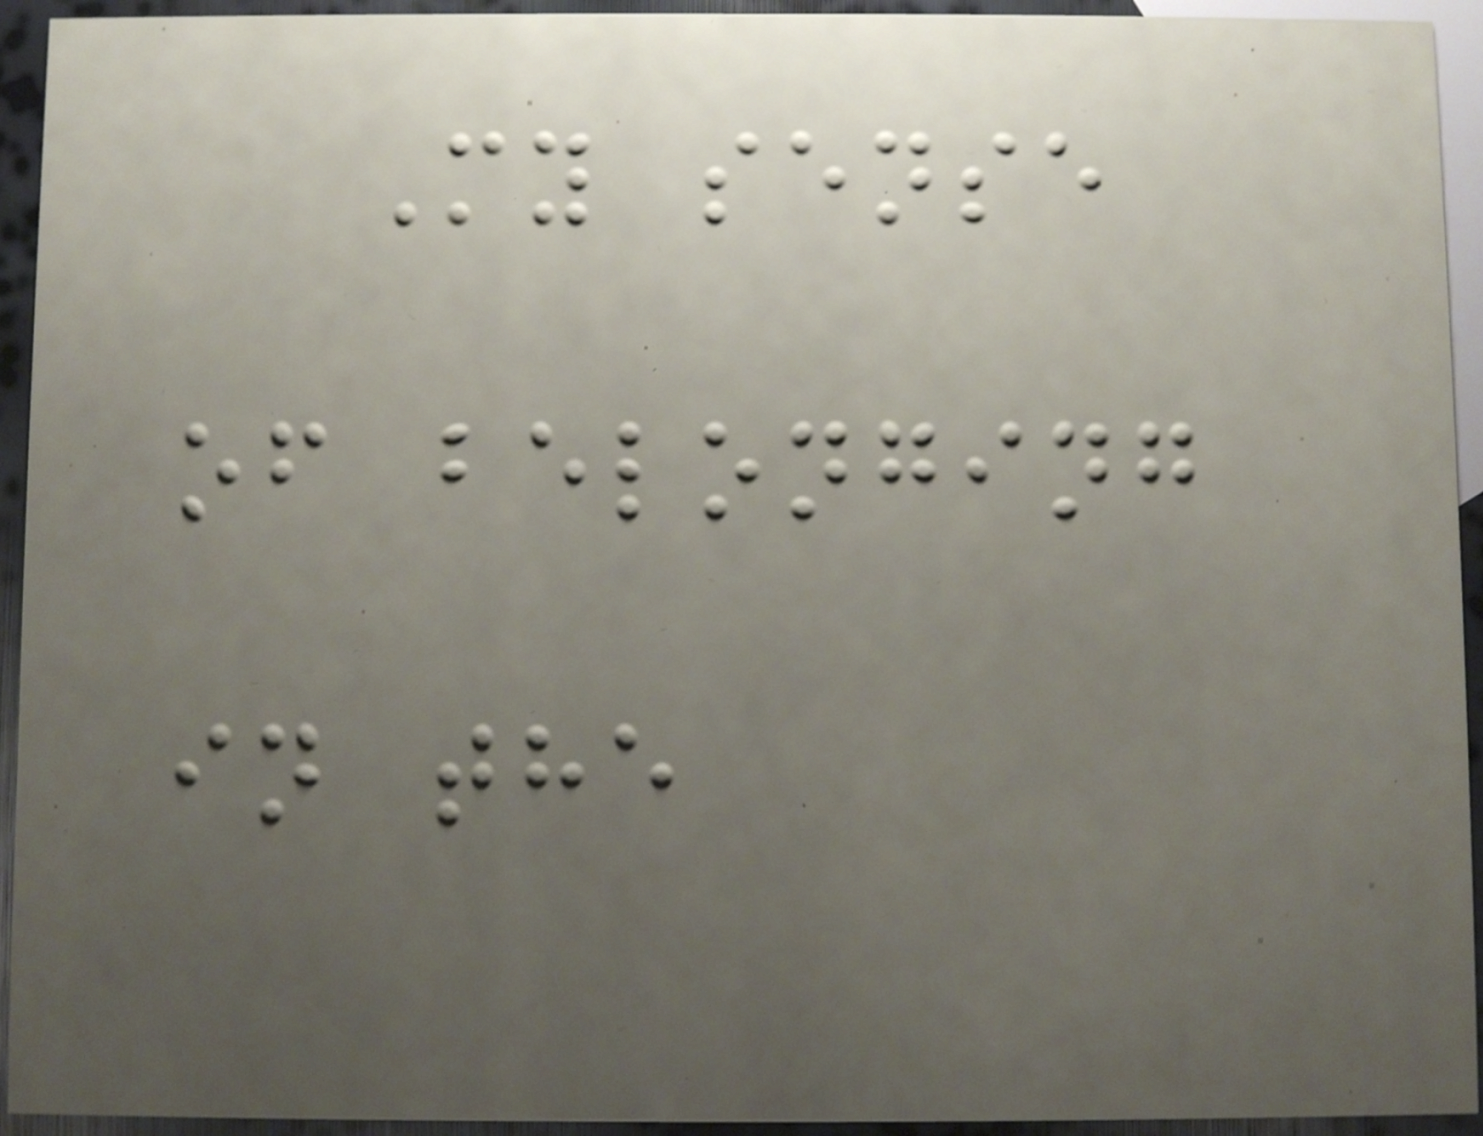My sense
of belonging
in the
